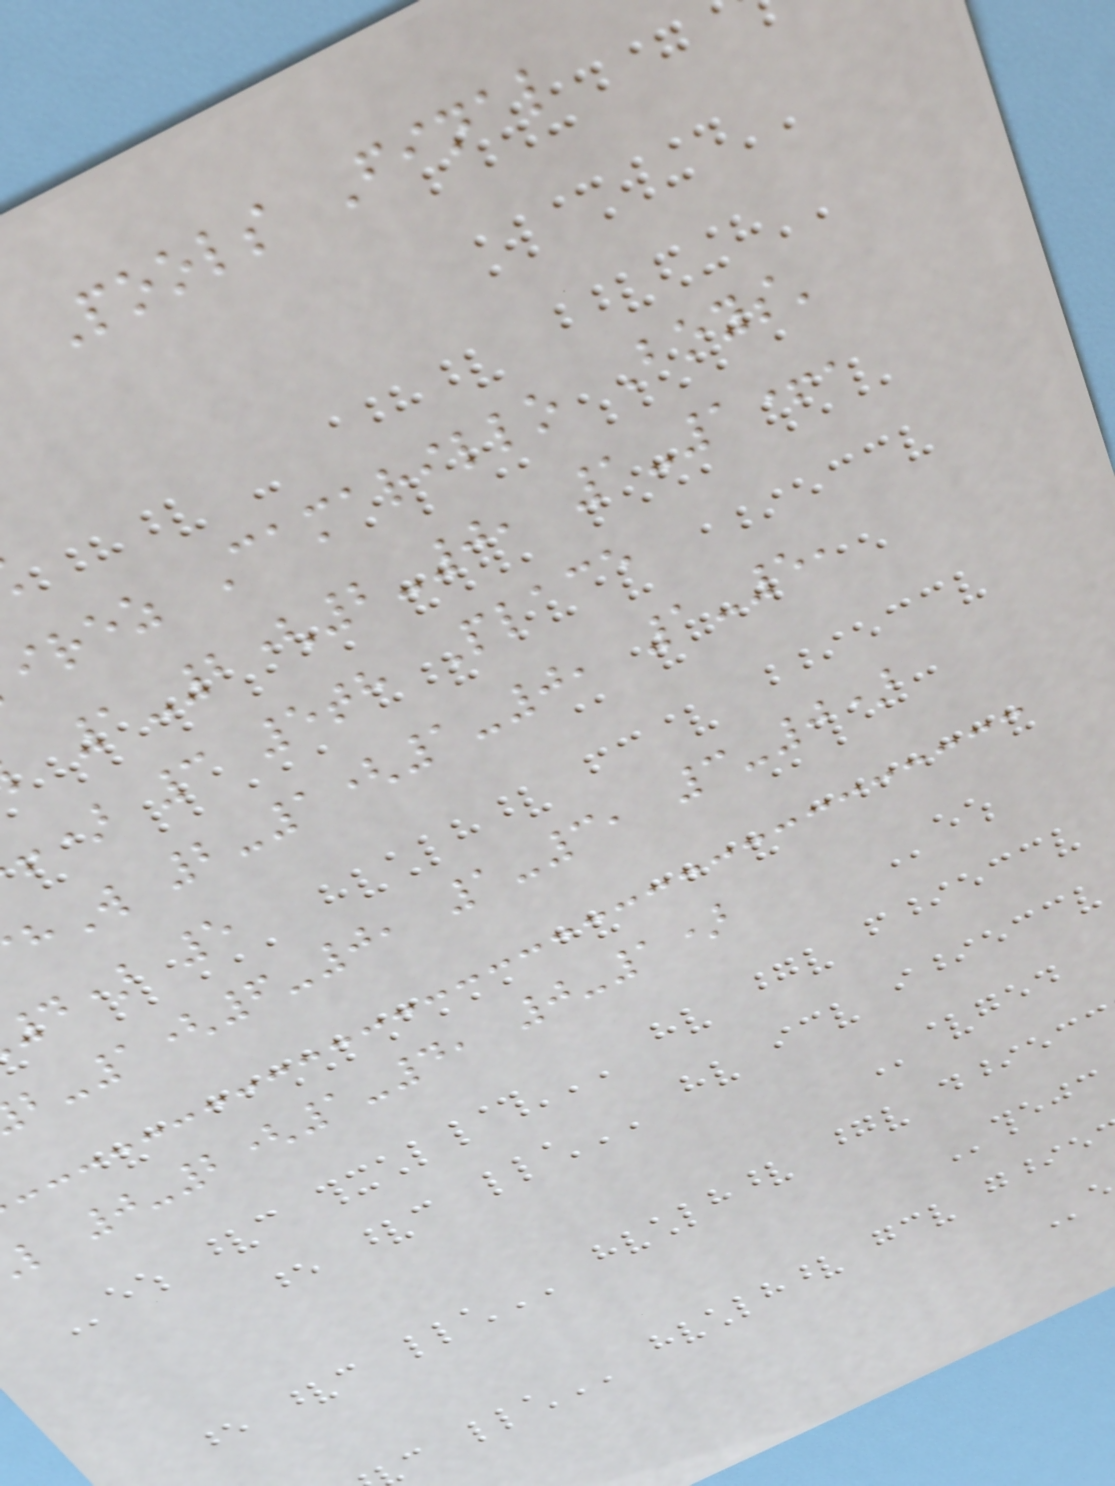Pools Final
irez Camarillo Boys'
1-2(2-0, 1-1+,
) 3 5th Place
hW 2-1(1-0, 1-5,
4) 5
-1(6-0, 1-3, 3-0)
l 0-2(1-4, 0-1)
